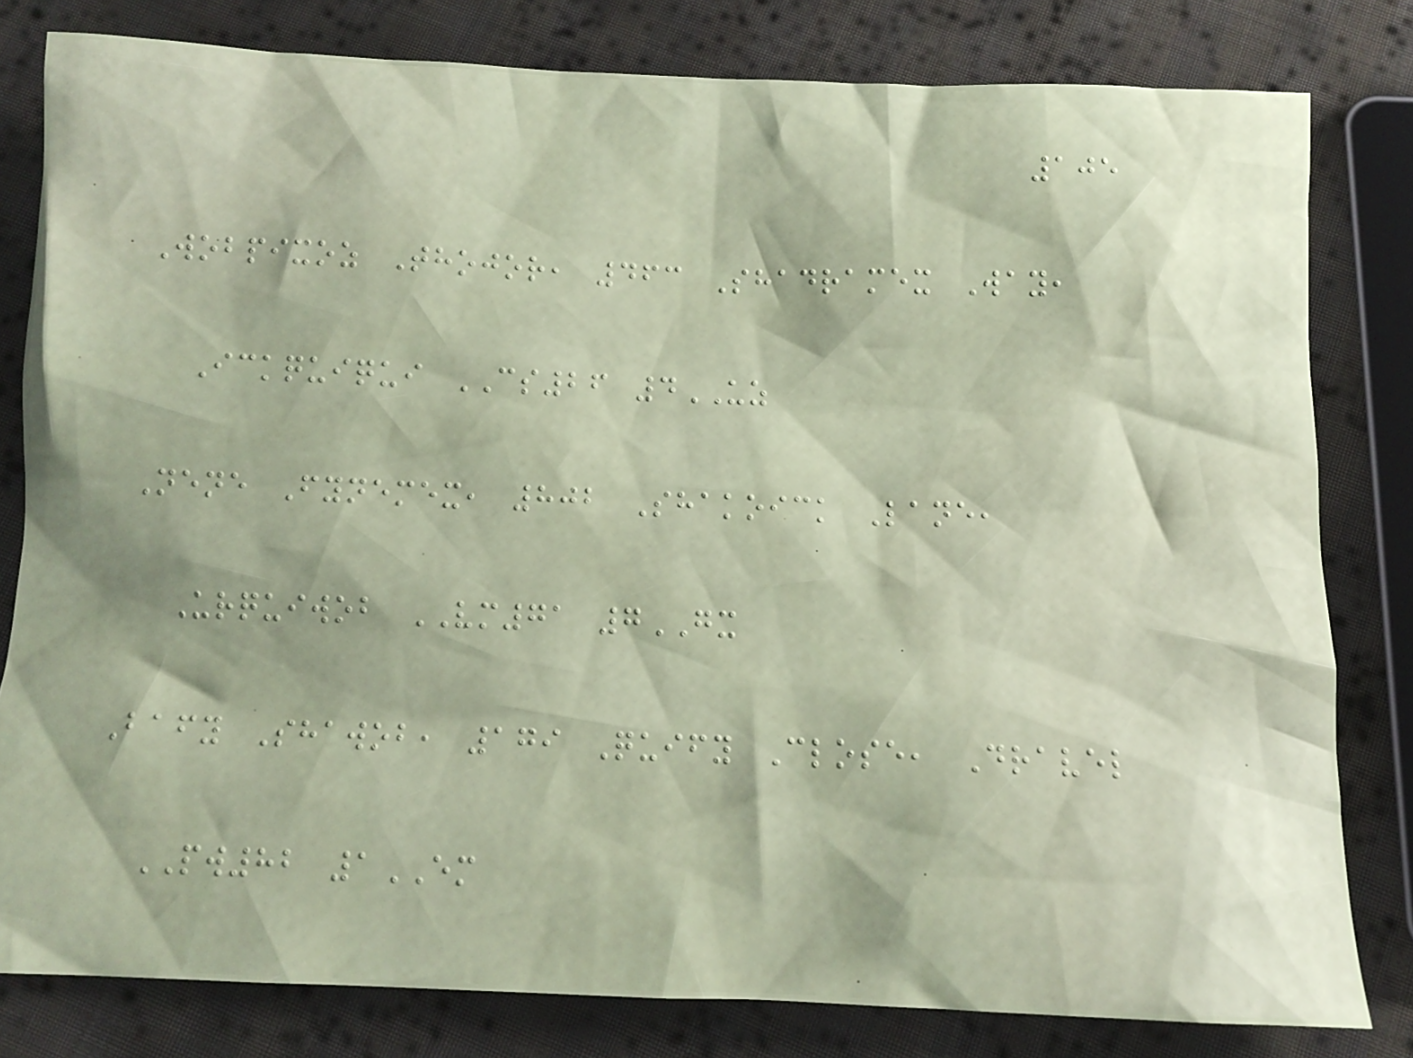105
Wobpixoz Thojor, 463 Shadramex Way,
Ickquiqui CS26 4UZ
Nene Fynemex, 802 Shakoick Lane,
Urquiwob VM71 7GX
Bafy Shawob, 179 Quify Close, Dravel
PW82 1EM
